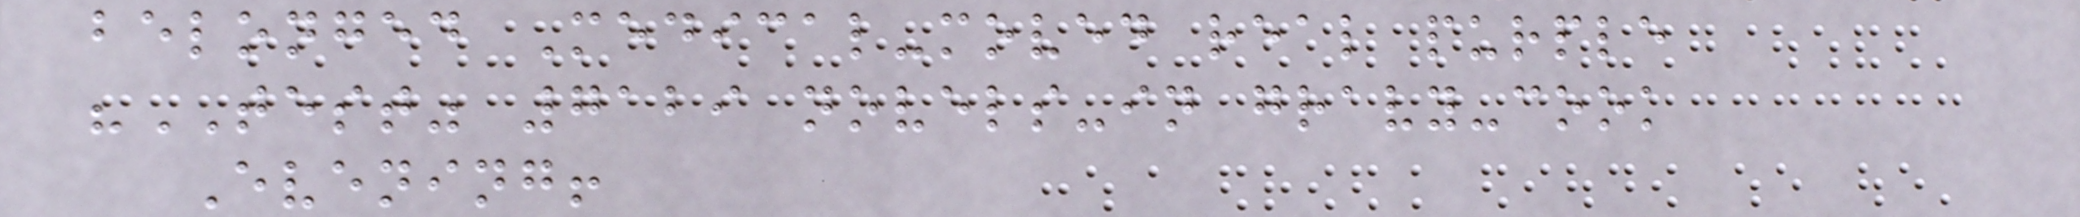belonged Medical-moved real purple
"TEST" 7129 novels-in gravy-cook
Evening!
